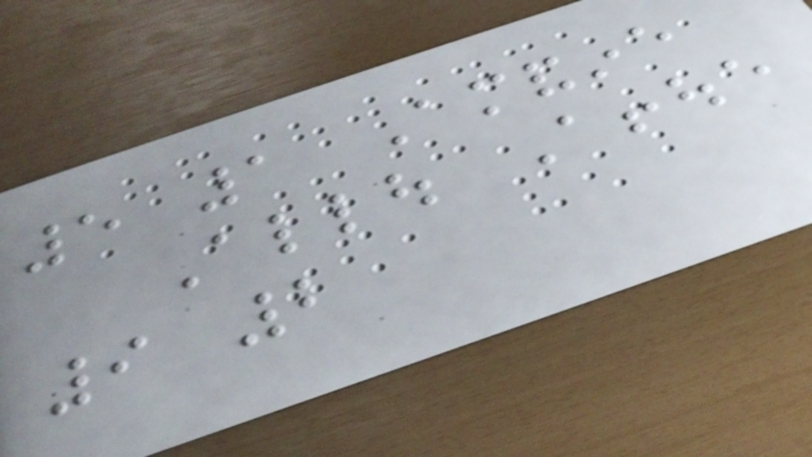5 1 Amandine
Allou Affoue
9 2
